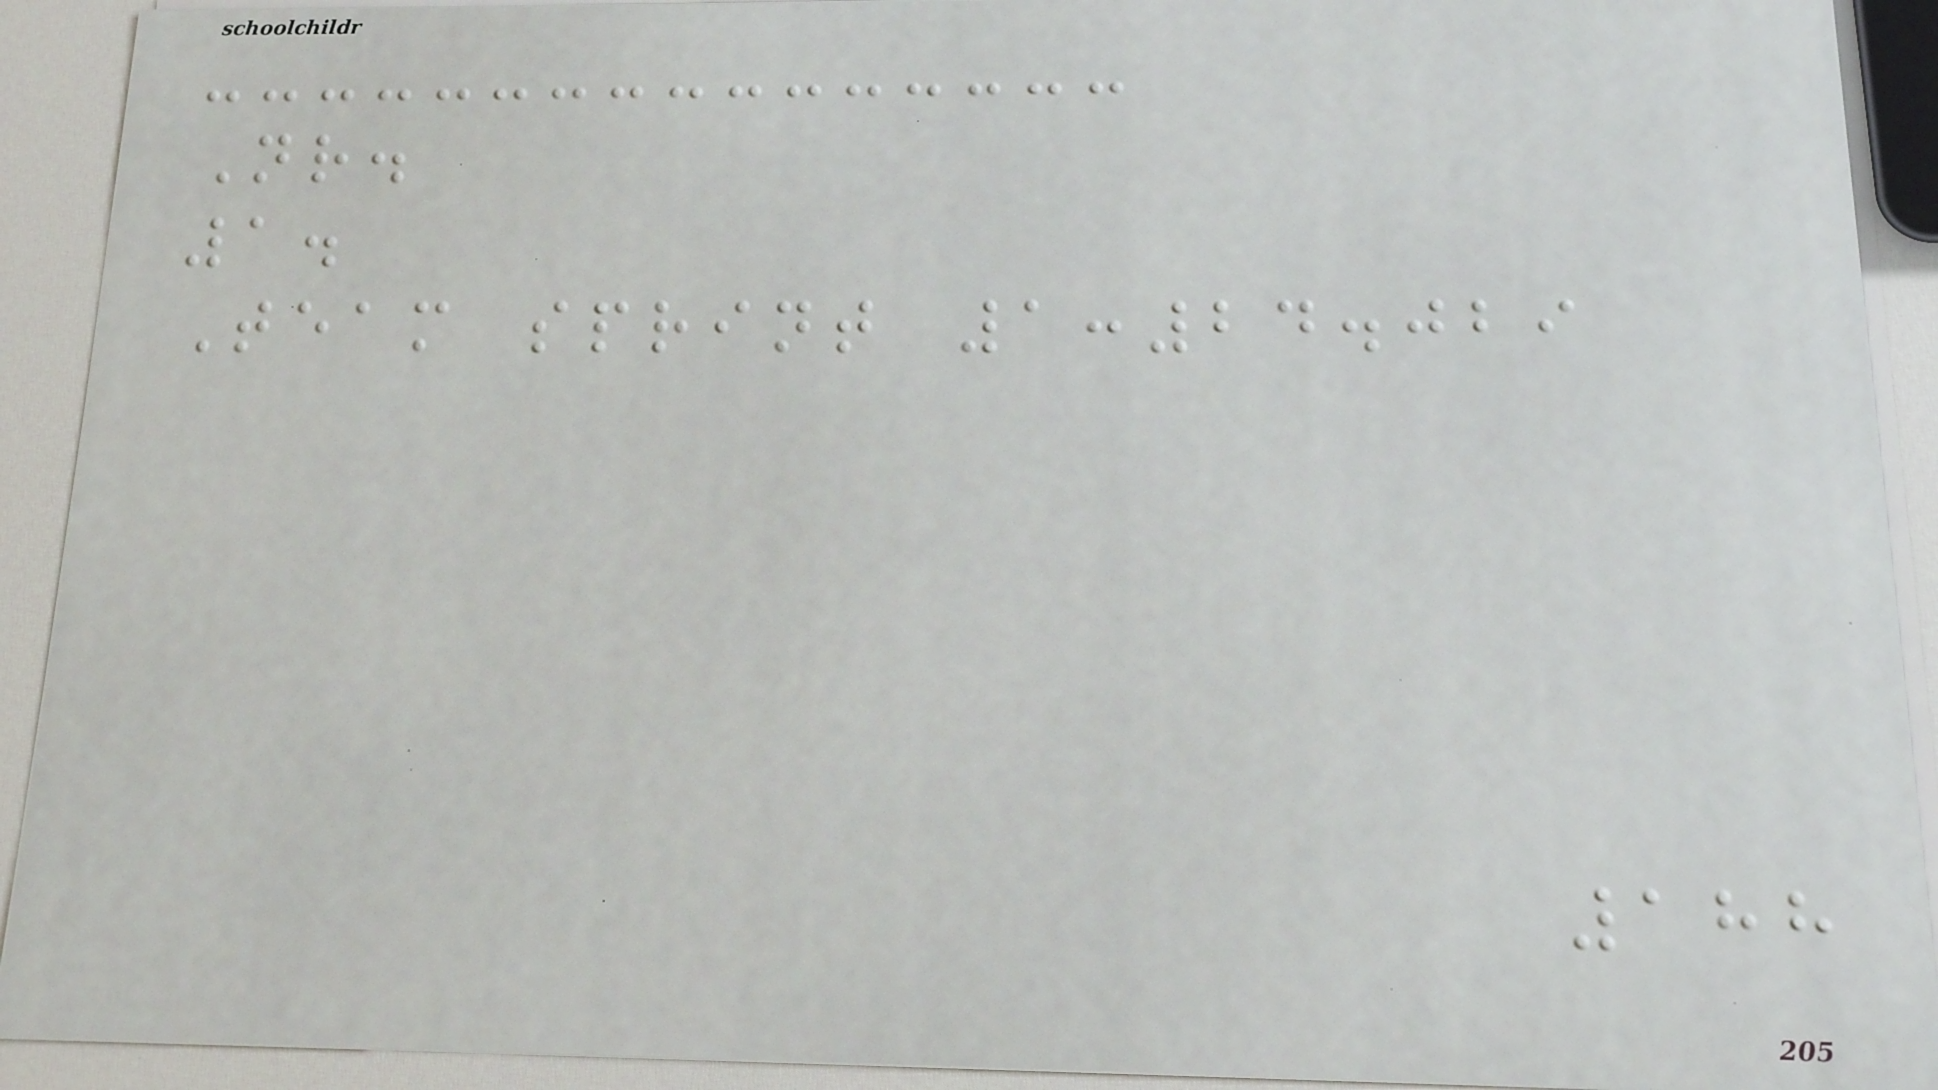Nr.
1.
Team sprint 1:24.029
188
